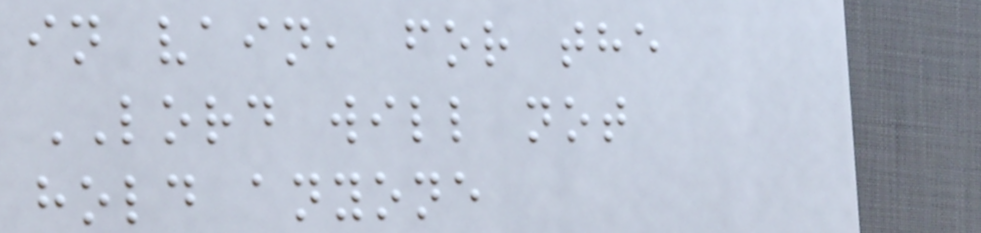in vain, for the
LORD will not
hold anyone
